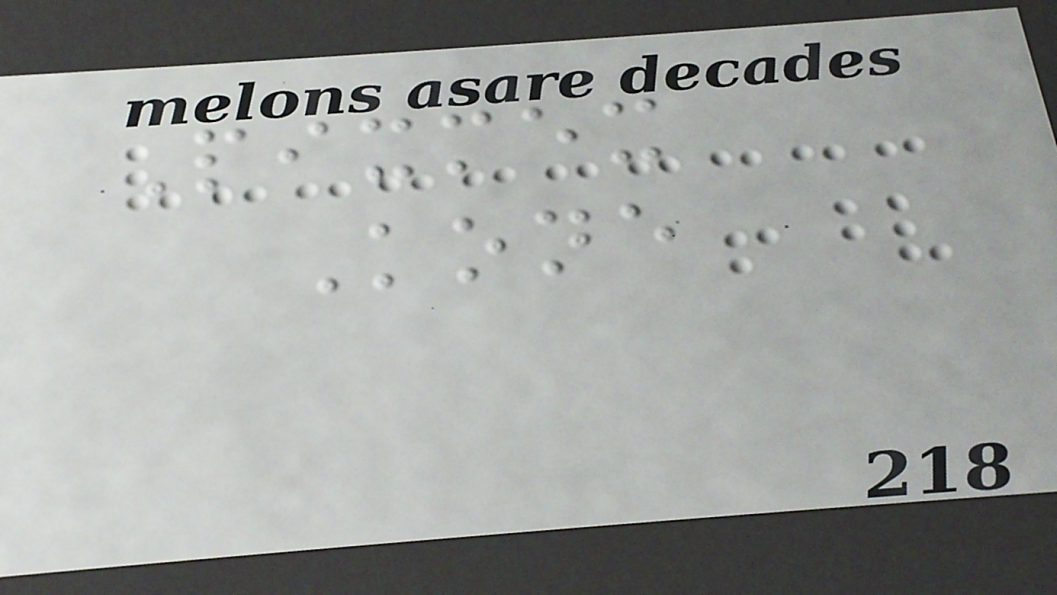Pixmex
Kone
